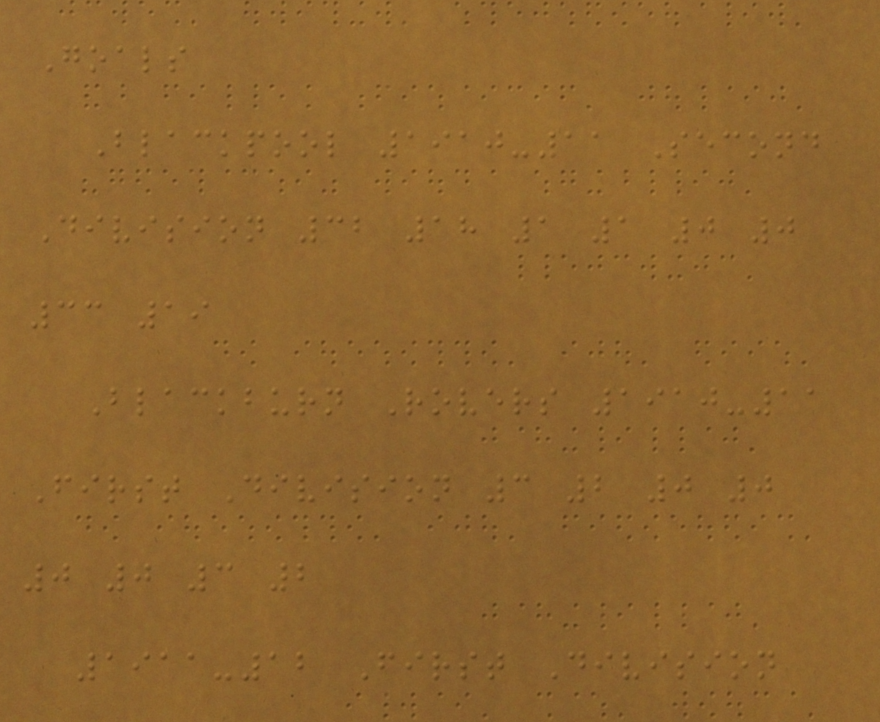Goals
Blackpool 1910-11 Second
Division 32 18 1 1 0 0
33 19
Blackburn Rovers 1910-11
First Division 3 2 0 0
0 0 3 2
1911-12 First Division
